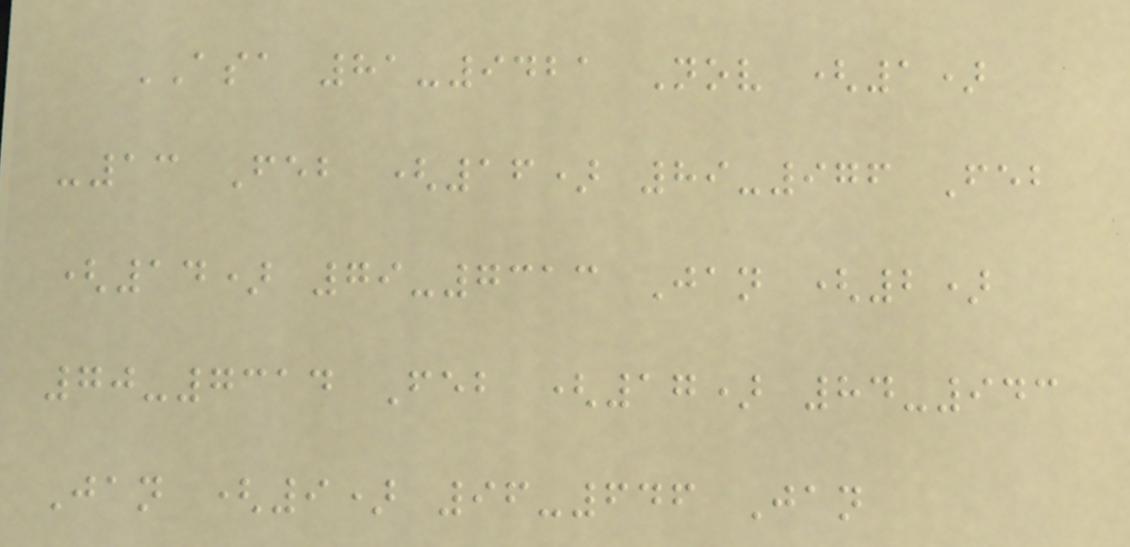ASA 81-9421 Nov (1)
-13 Feb (16) 89-976 Feb
(14) 79-7313 Jan (2)
70-7314 Feb (17) 84-943
Jan (9) 96-646 Jan
